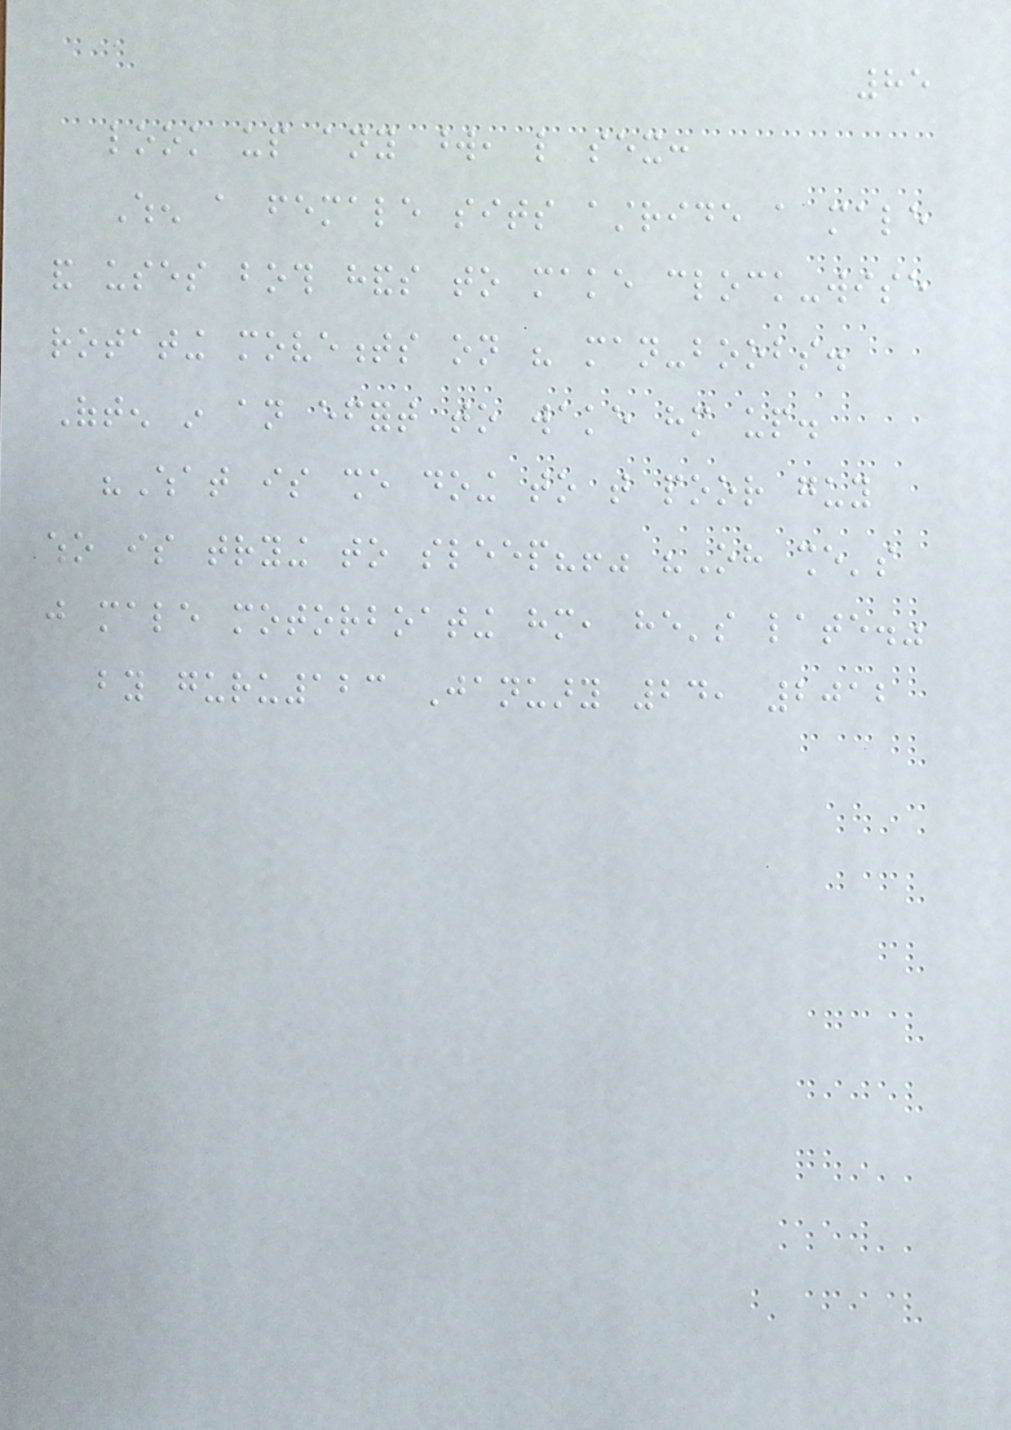85
look up any word, like sex:
When a female sits astride a male
and uses both hands to make clock-wise
rotating movements on his man-boobs.
Often in an effort to wake him up.
"What is she doing to that poor guy
who is trying to sleep?!" "Oh she's
just male motorboating him, he's late."
by guru123 January 24, 2012
